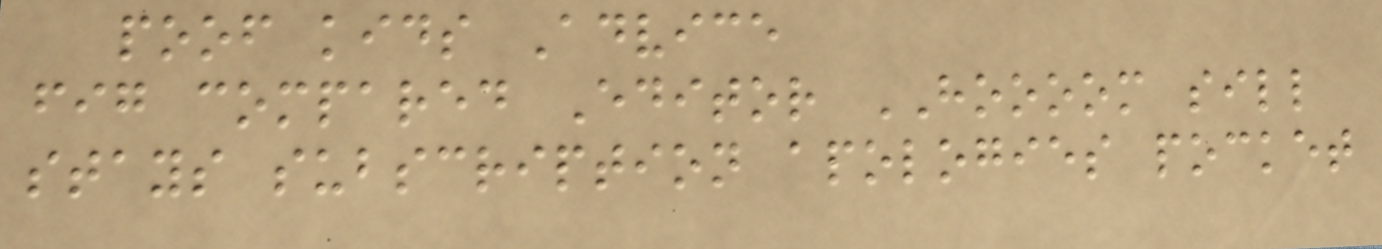poof kids Advice
fig compared Editor HOOOOM sill
stays subscription apologies pocket
